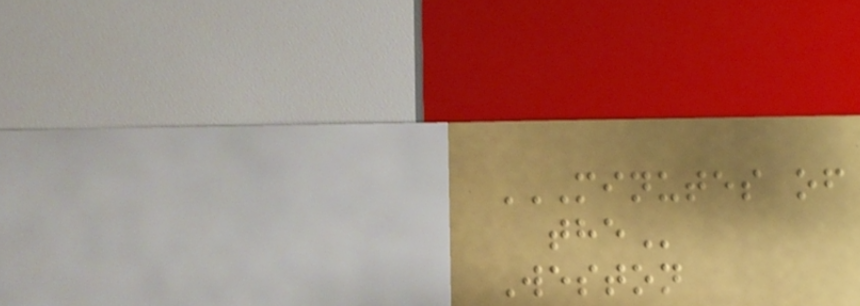MINUTES OF
THE
Weston
